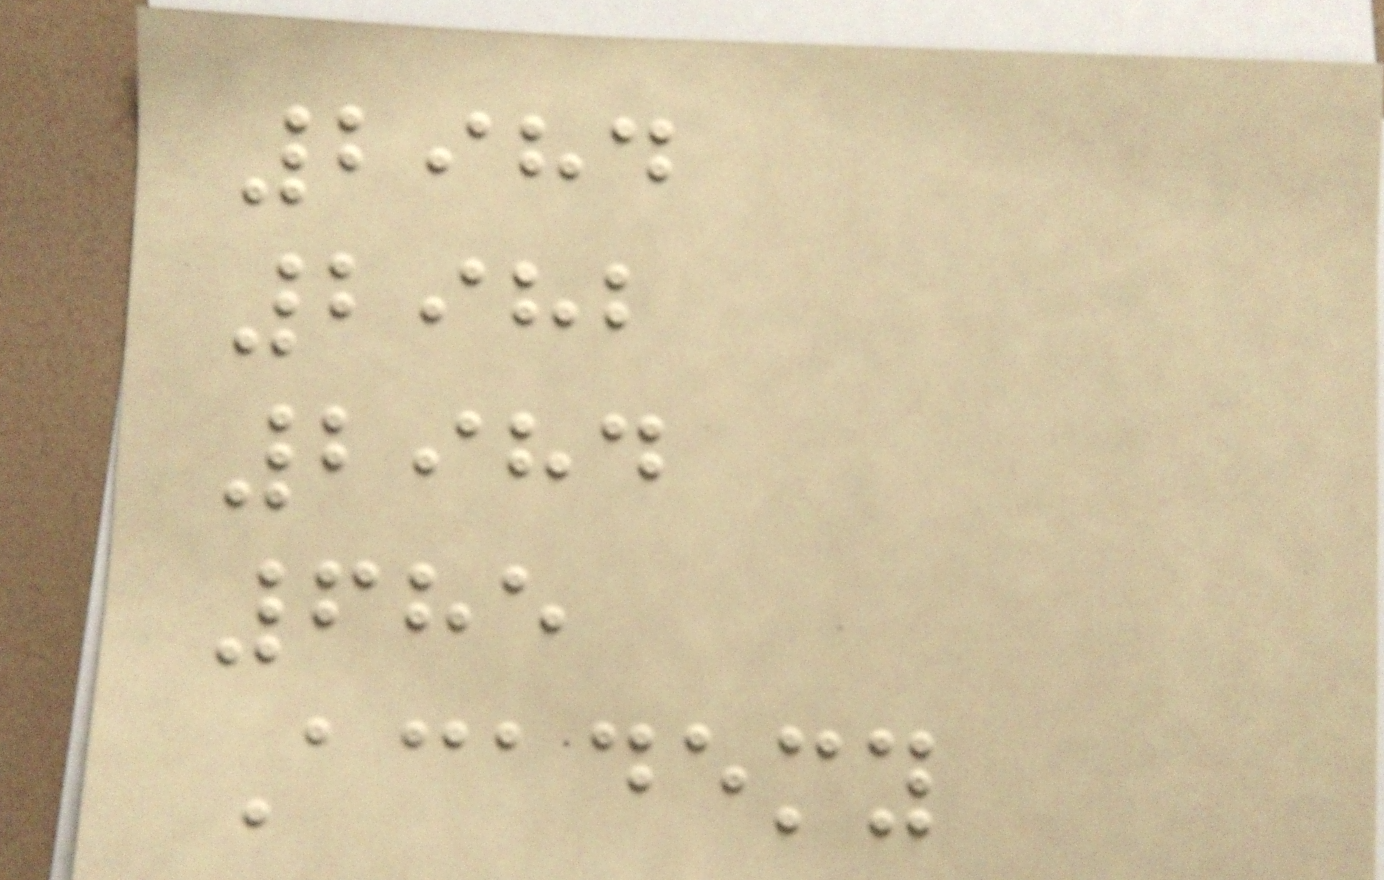2984
2982
2984
685
Academy
